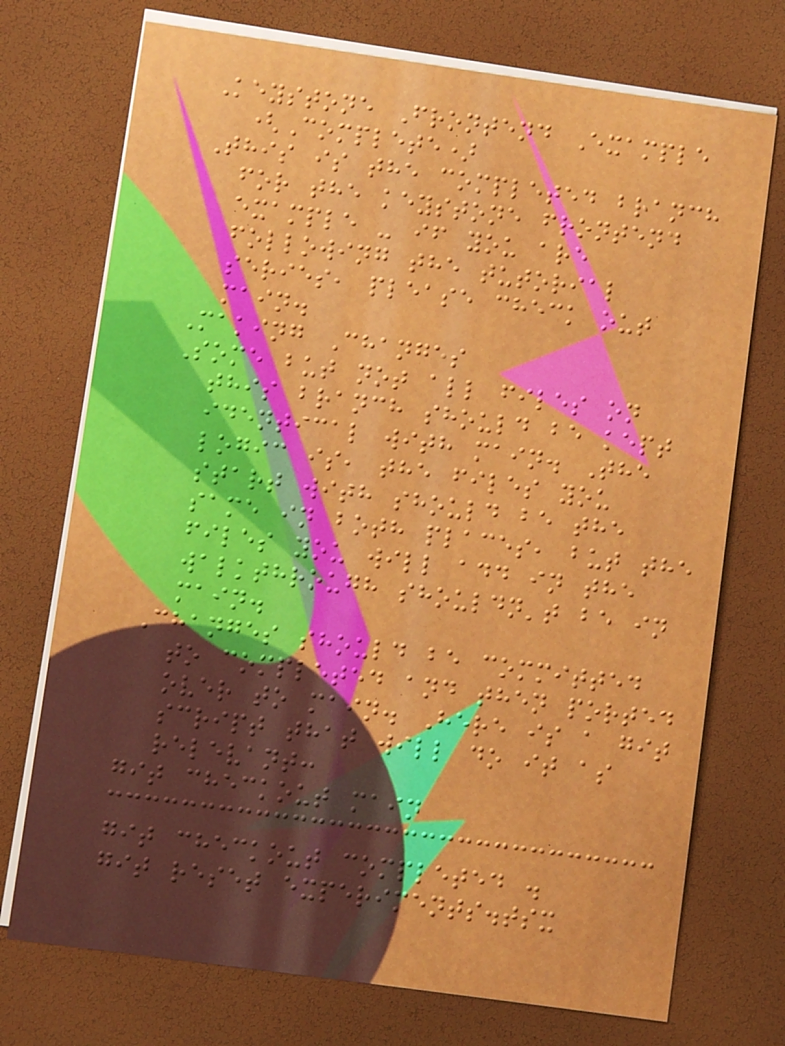Keystone Frontend Example
(Complete)
This is the completed branch
for the keystone frontend
example - if you are
following the tutorial
series, please check out
main.
Making Changes
Some but not all files on
this branch should be kept
identical with main. The
logic is, the files you
start with should be the
same in both places, but the
files you will add in the
walkthrough shouldn't be in
main.
Changes should be committed
to completed and then ported
over to main. Here is a git
script that will do it as
relevant:
git checkout main
git checkout completed .
git reset experiments.tsx
